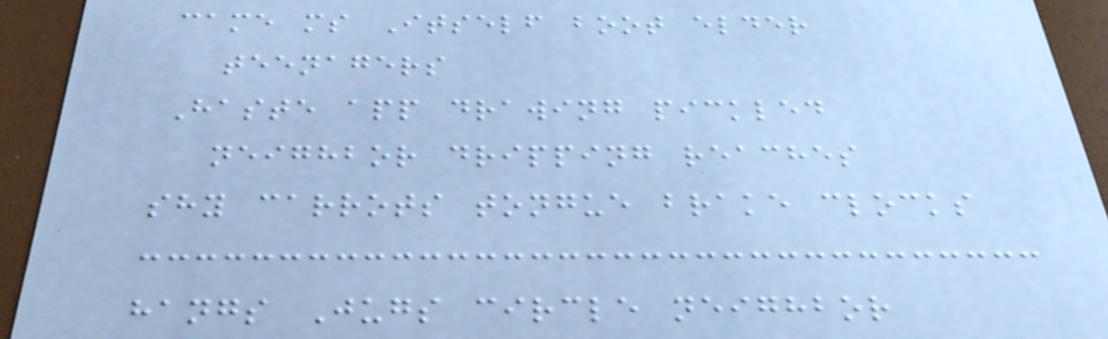came ms Itself boot elder
teenagers
Haste app drawing pickled
neighbor dripping reaches
shy carrots tongue brake clocks
hangs Jugs circle neighbor
